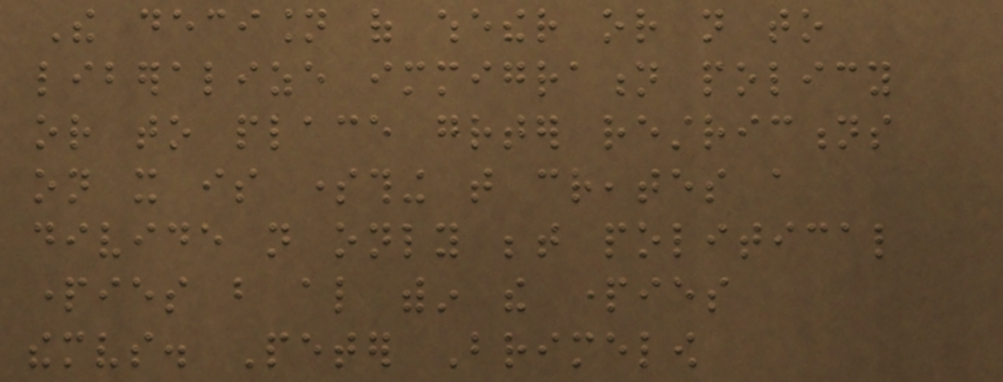The decision of whether or not to
liberalize immigration policy
or to place greater restrictions
on it is something that creates a
divide not only between political
parties but also within the parties
themselves. Peter Brimelow
